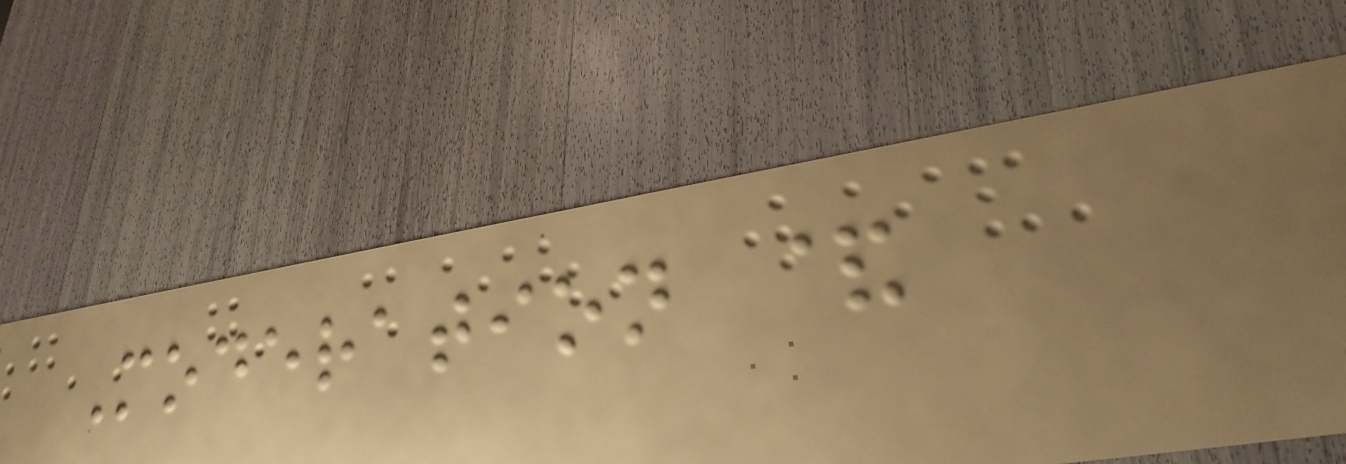Moderation &
